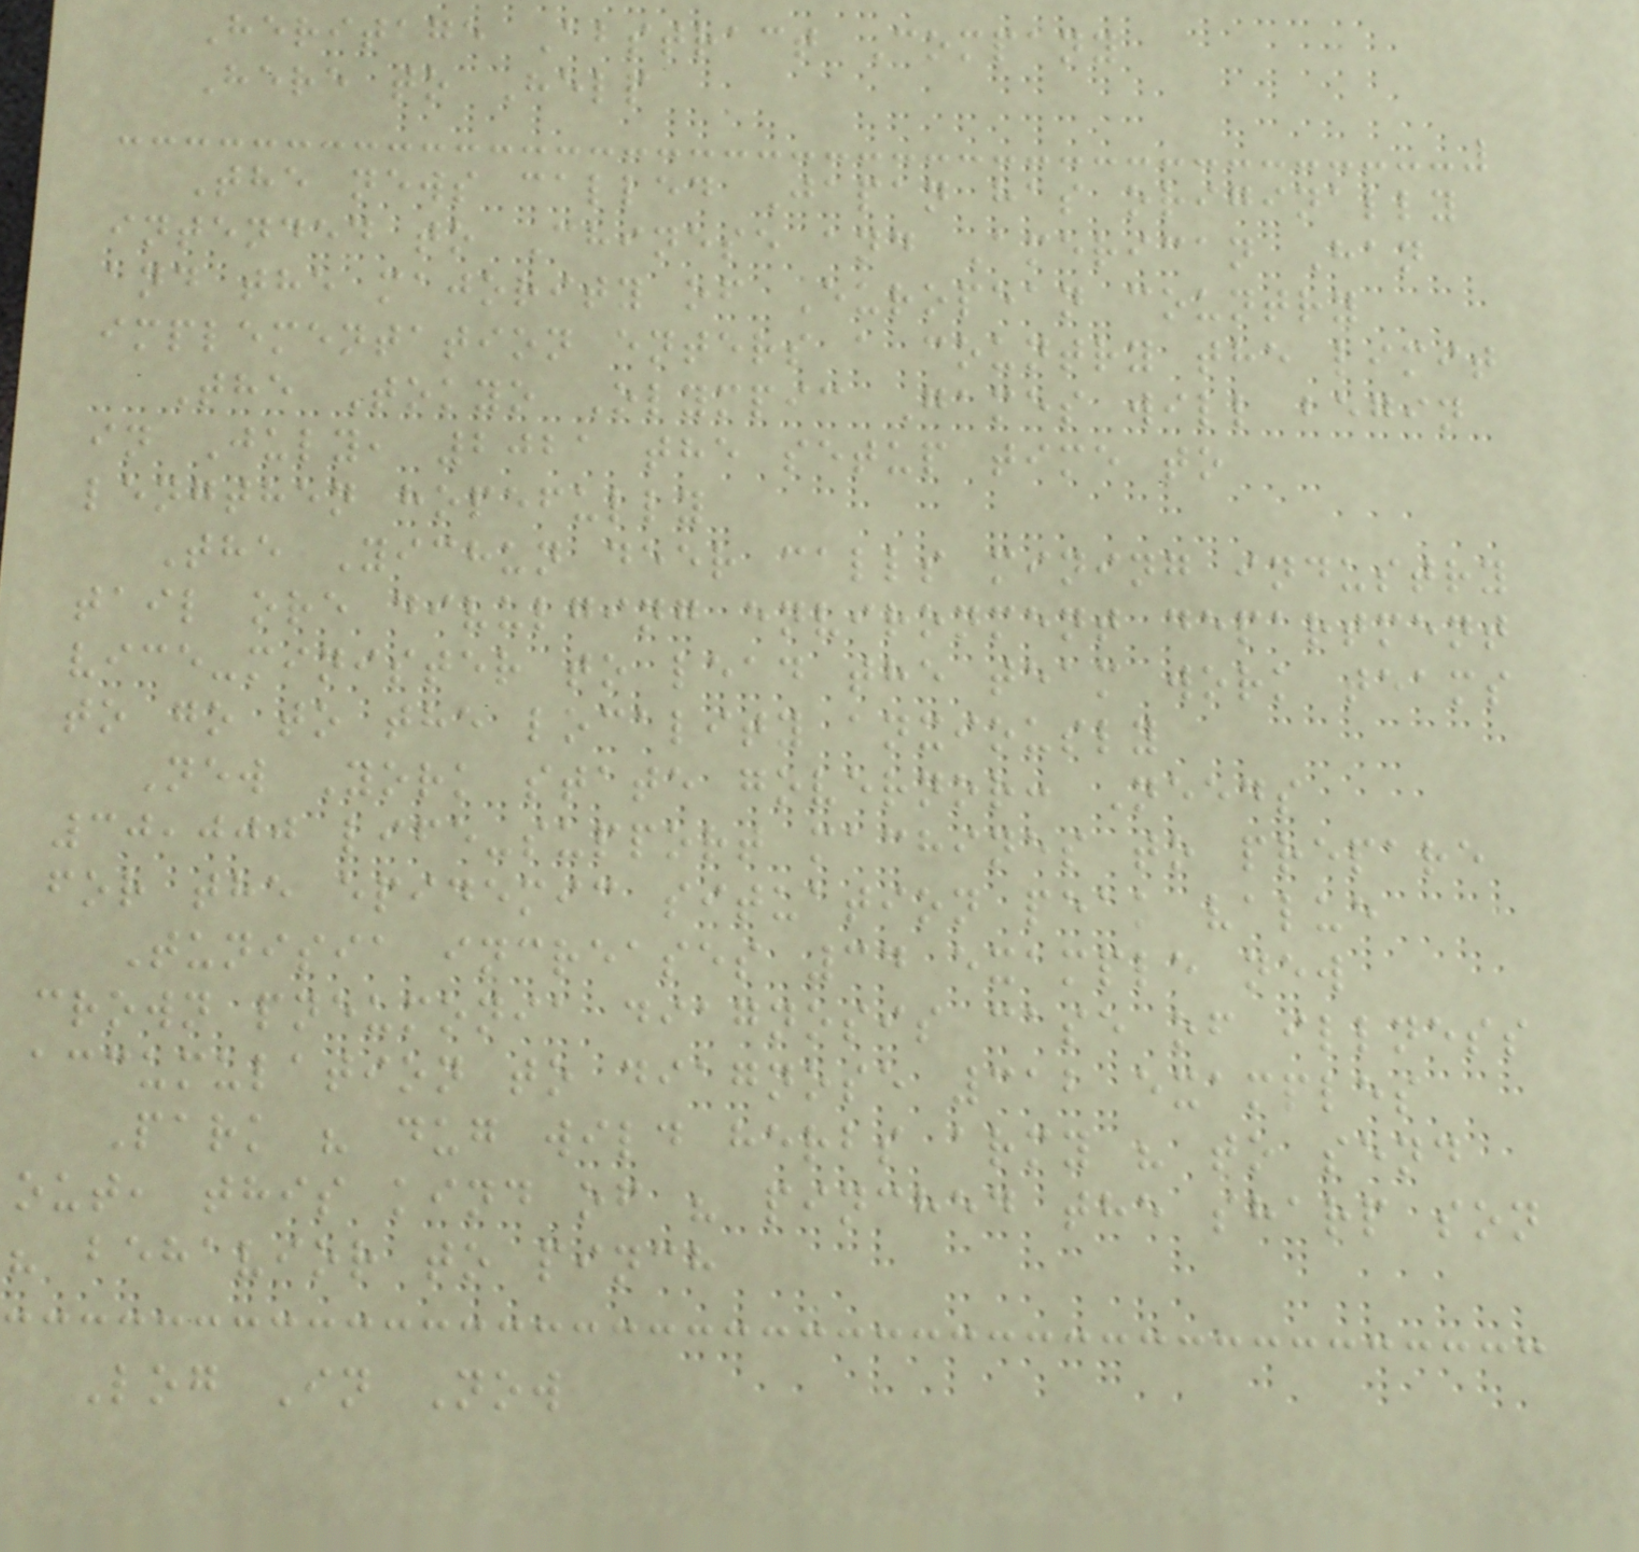Heritage Abstract Company
Here to Help
The news called Japan has originally
intended to Chinese and American Han
and the majority of European country
implementation enters a country the limit
The Tokyo Olympic Games will begin
in July, 2021 the setup time to
lengthen hopefully
The Yichun deer calls mining industry
tail ore divulging environment department
vice-minister to lead the team work teams
to go to the locality anxiously
New York state governor: Needs
30,000 life-support machines to prepare
for the epidemic situation peak value
Tunisia increases 34 example new
crown pneumonia diagnosis case of illness
accumulation to diagnose 312 examples
Park " dug wild herbs army " to send
out, this kind of " pinched the sharp son
" behavior to pinch
Log In Now
